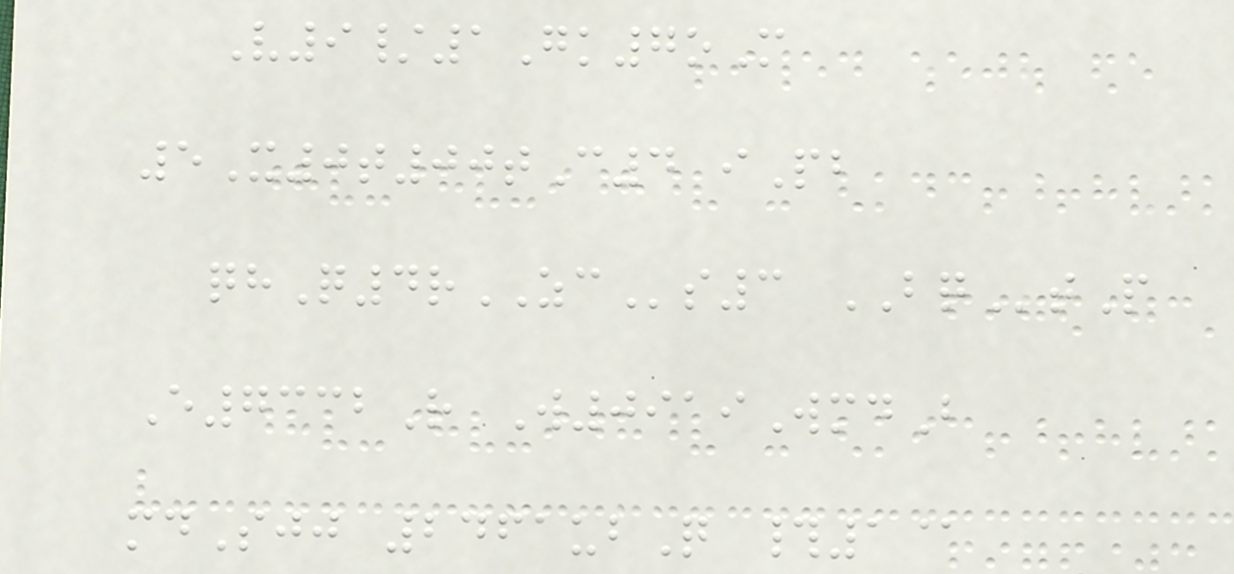V9/1Gk7oM
5X0t00tC4 iPb
qhQ4rZCs3 BQtP
E7332R W0919WmdB
mdSjj 2461ubQ #1@
